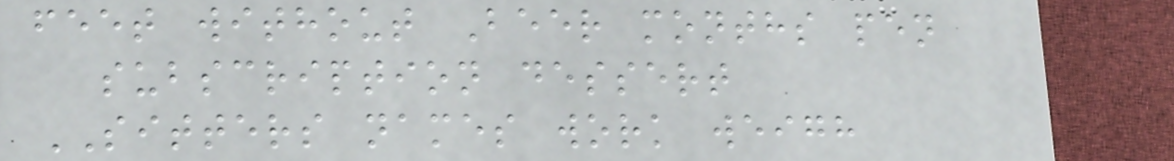feet without Beer months pen
subscription dessert
SITTERS names work weigh
